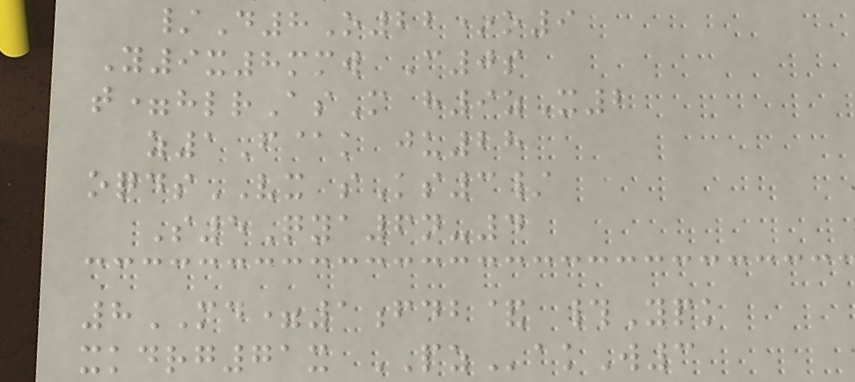/D8O22*o9
Y9x8mmw C0s
t=hlrAsM h9zX2
z1F@k ju28
oqdsVX sKs3/
S5Qya6n-4
8MD=1fdb& #Ypk
xkdrg71x PZakW3
